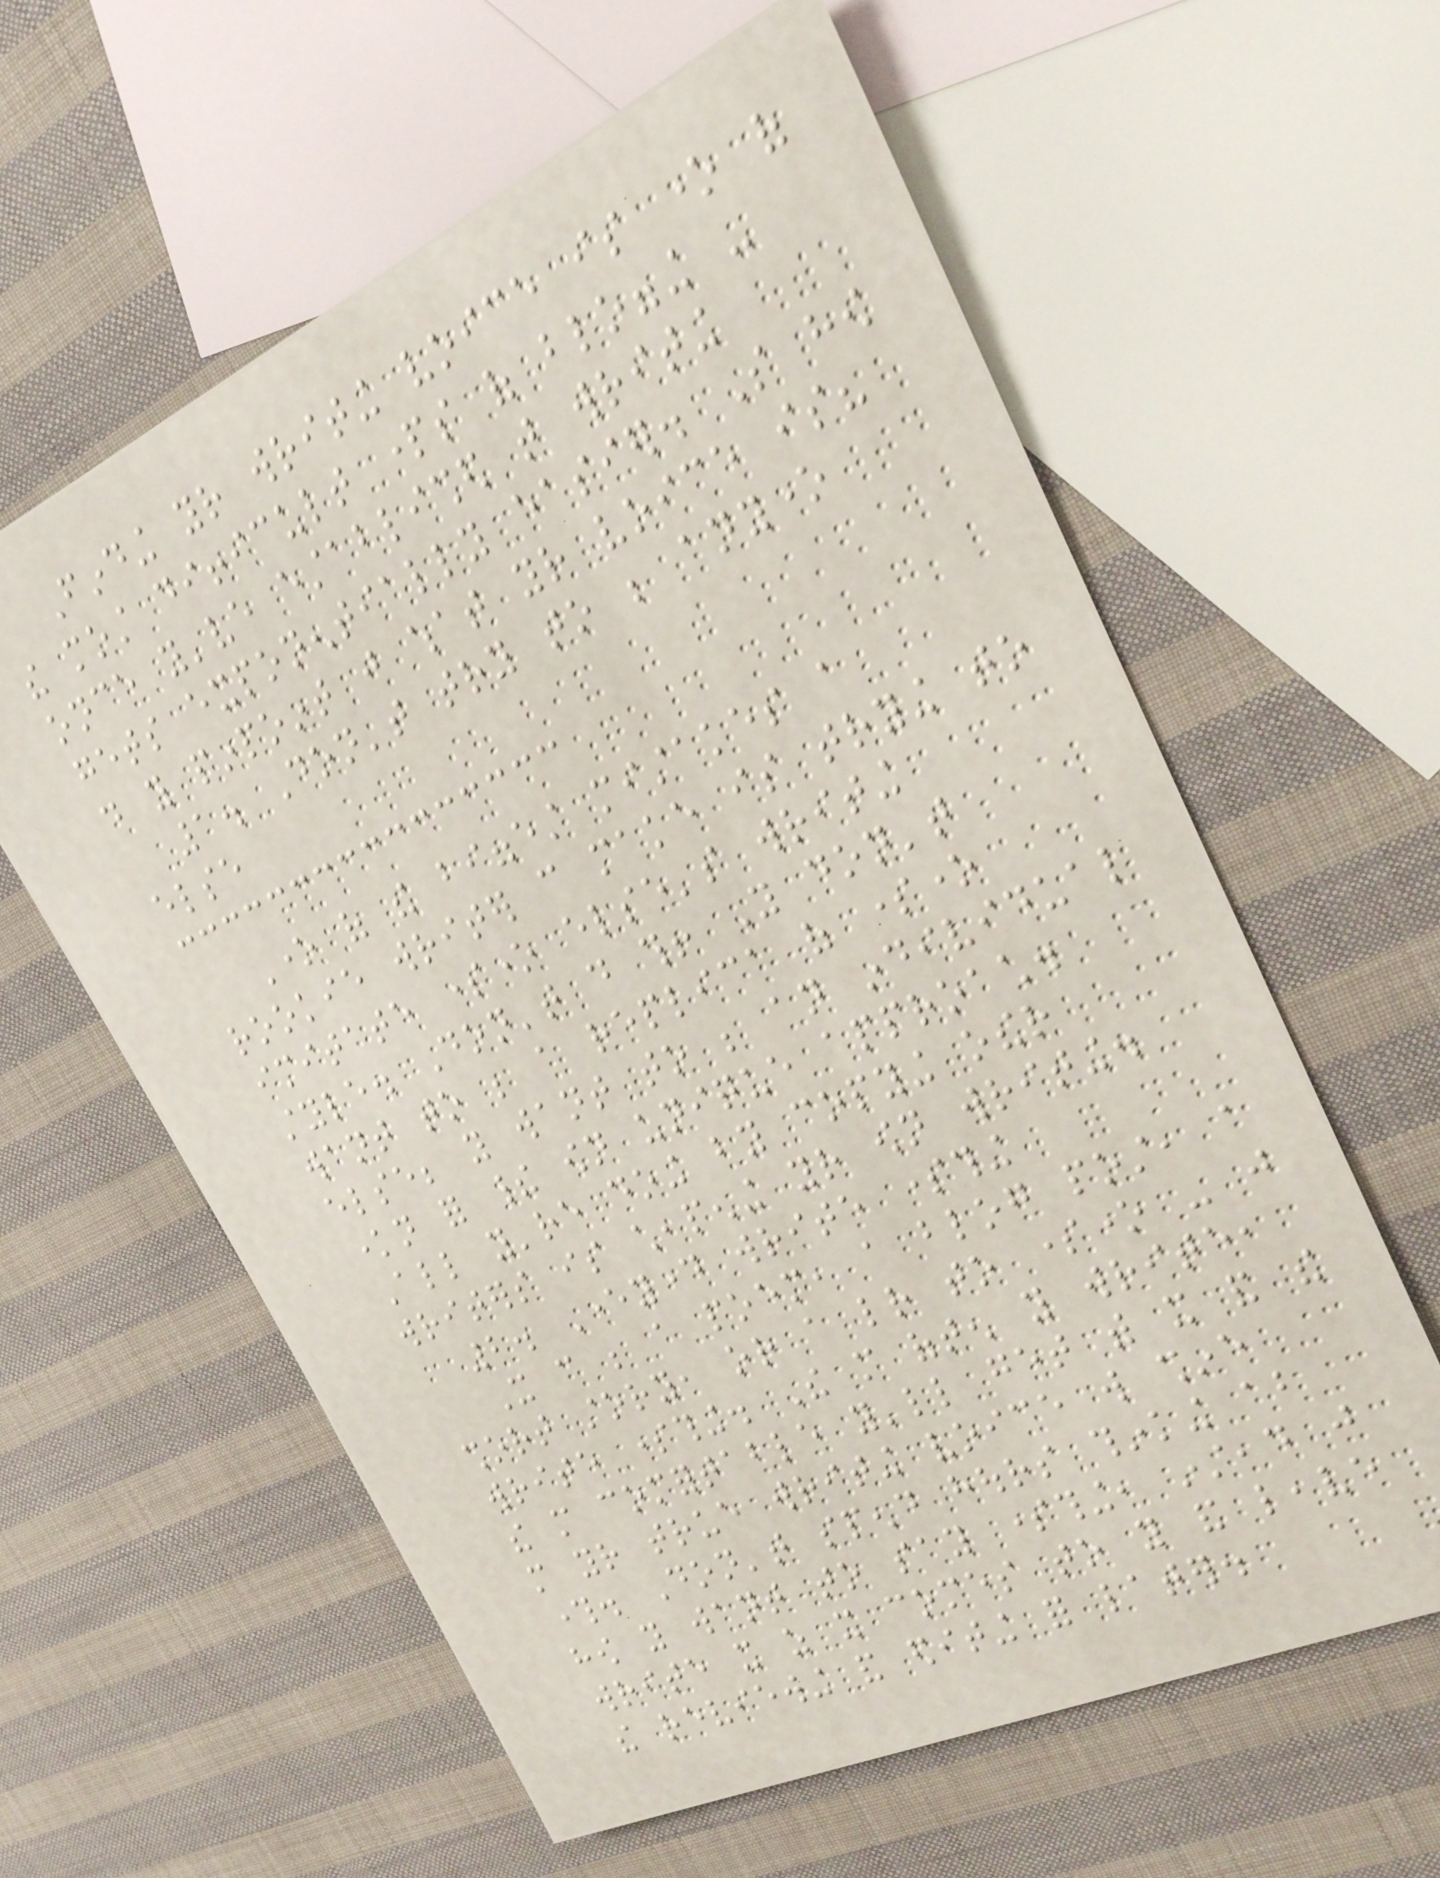Finding your writing voice is one of
the most difficult parts of blogging -
once you've established that writing
gets exponentially easier. So how
do you pinpoint just what your voice is?
1. Don't try to be anyone
else
One of the biggest mistakes a
rookie writer can make is trying to
imitate someone else's writing
style. Don't do this! You don't
want to be a replica of someone
else; you want to be an individual
known for their own unique approach.
All you're doing by copying other
writers is cheapening your own writing.
2. Everyday write something
It can be a poem, a blog post, a
short story, or a letter to someone - just
write something. The more often you write,
the more comfortable you'll get with it and the
more your true writing voice will shine
through. Don't spend hours thinking about
how you want to say something, instead just
write it as it comes to you and leave
the reviewing and editing for later.
